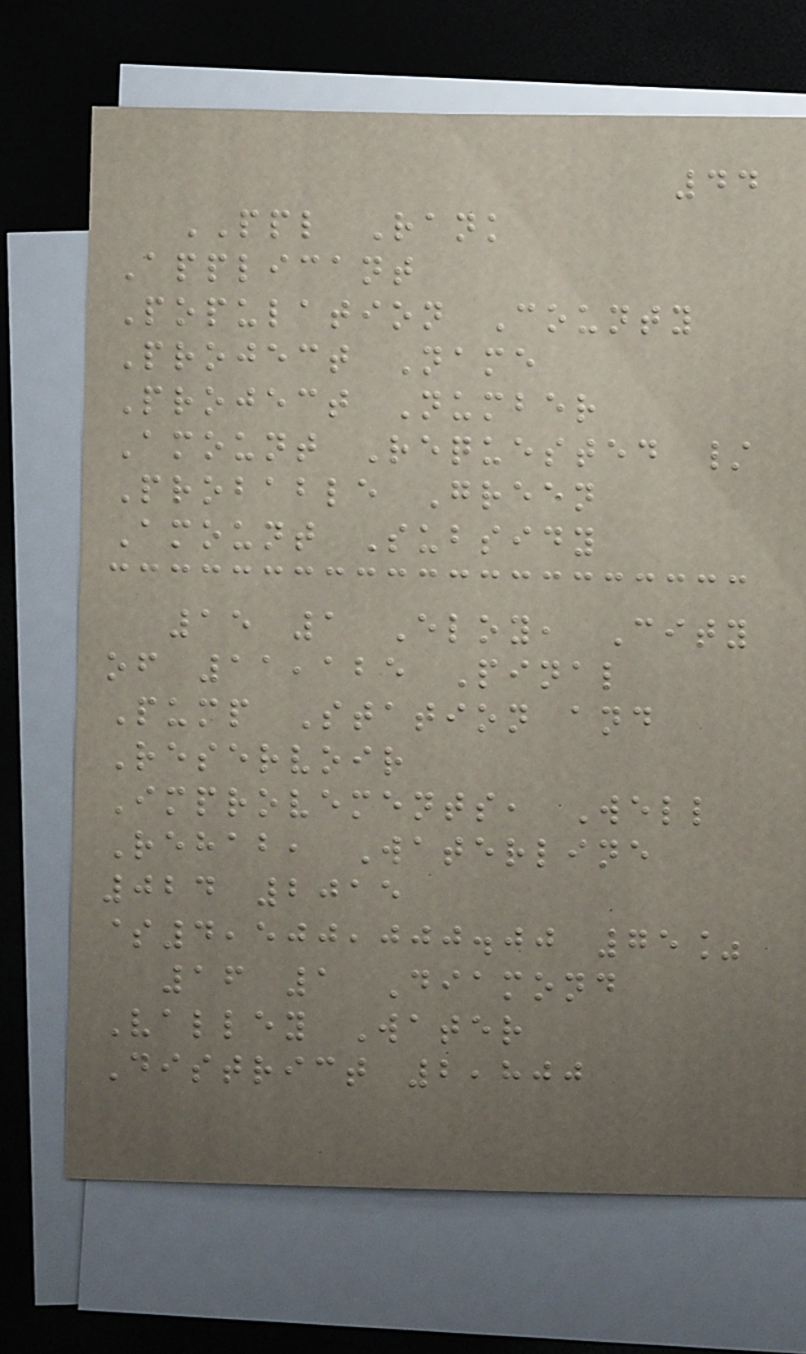44
PPL Rank
Applicant
Population County
Project Name
Project Number
Amount Requested /
Probable Green
Amount Subsidy
15 1 Eloy, City
of 11,125 Pinal
Pump Station and
Reservoir
Improvements, Well
Rehab, Waterline
024 2015
$4,500,000.00 75%
16 1 Diamond
Valley Water
District 2,800
